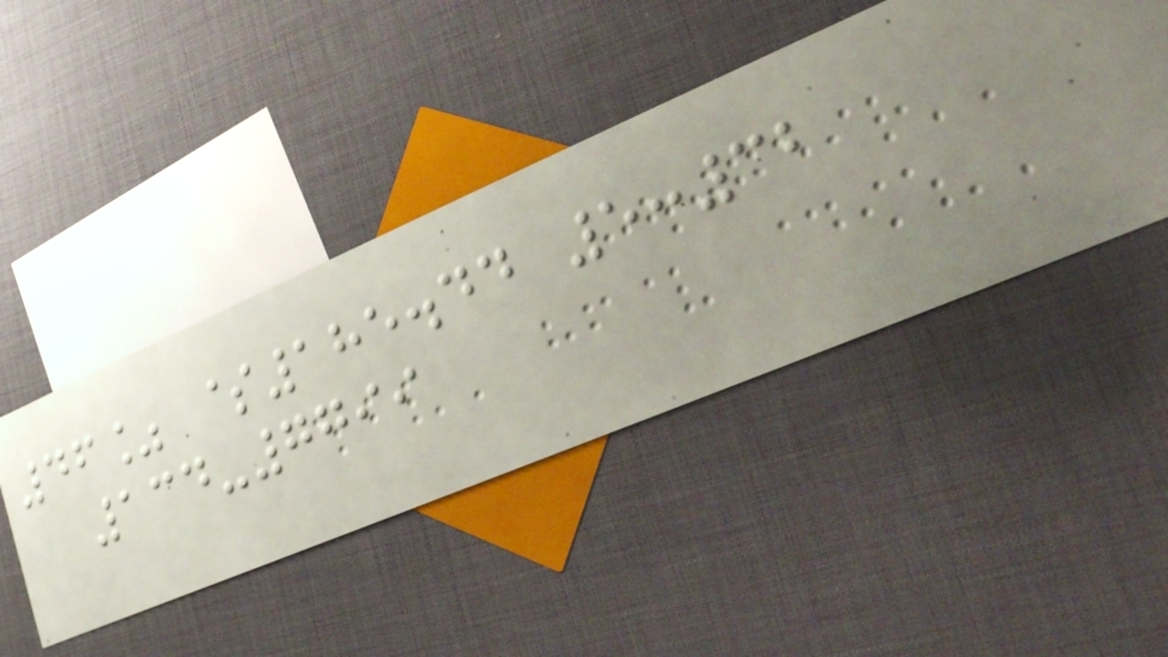46% $185.44 5:32
134-7799
